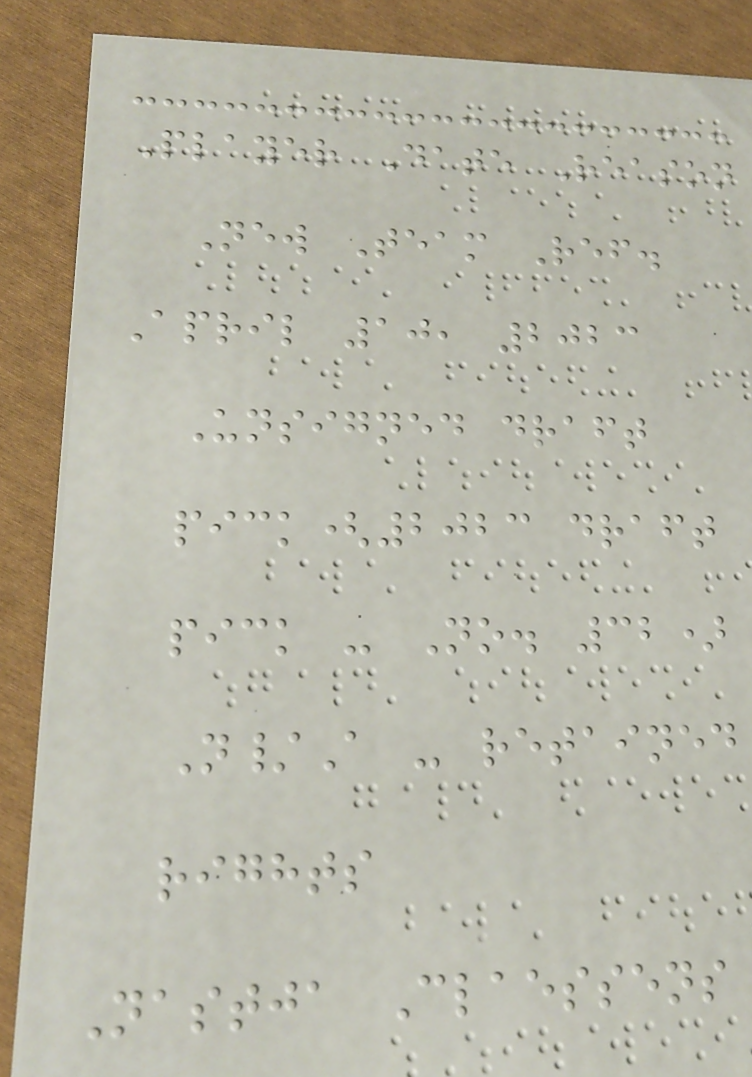Player Date Reason
New Team Ref.
April 10, 2023
Unsigned draft
pick(2023 draft
pick - No. 32)
N/A - retained
rights
Nastja Claessens
